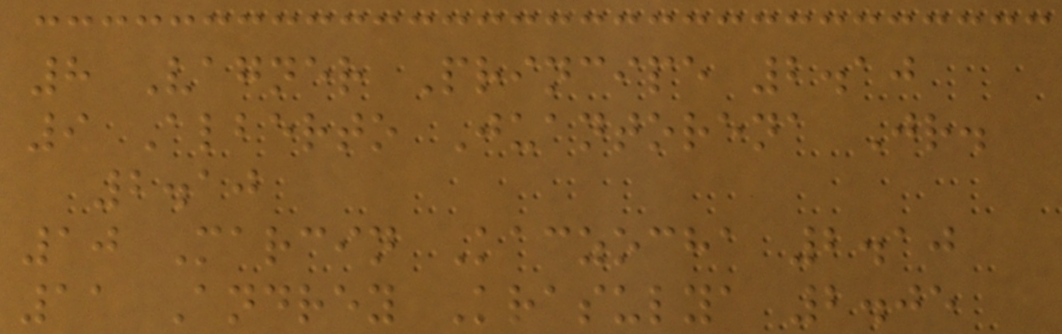8 Vagner Principe 2.10
9 Alberto Juantorena Jr.
2.10
10 Marcin Kaczocha 2.10
11 Andrey Krasulya 2.05
